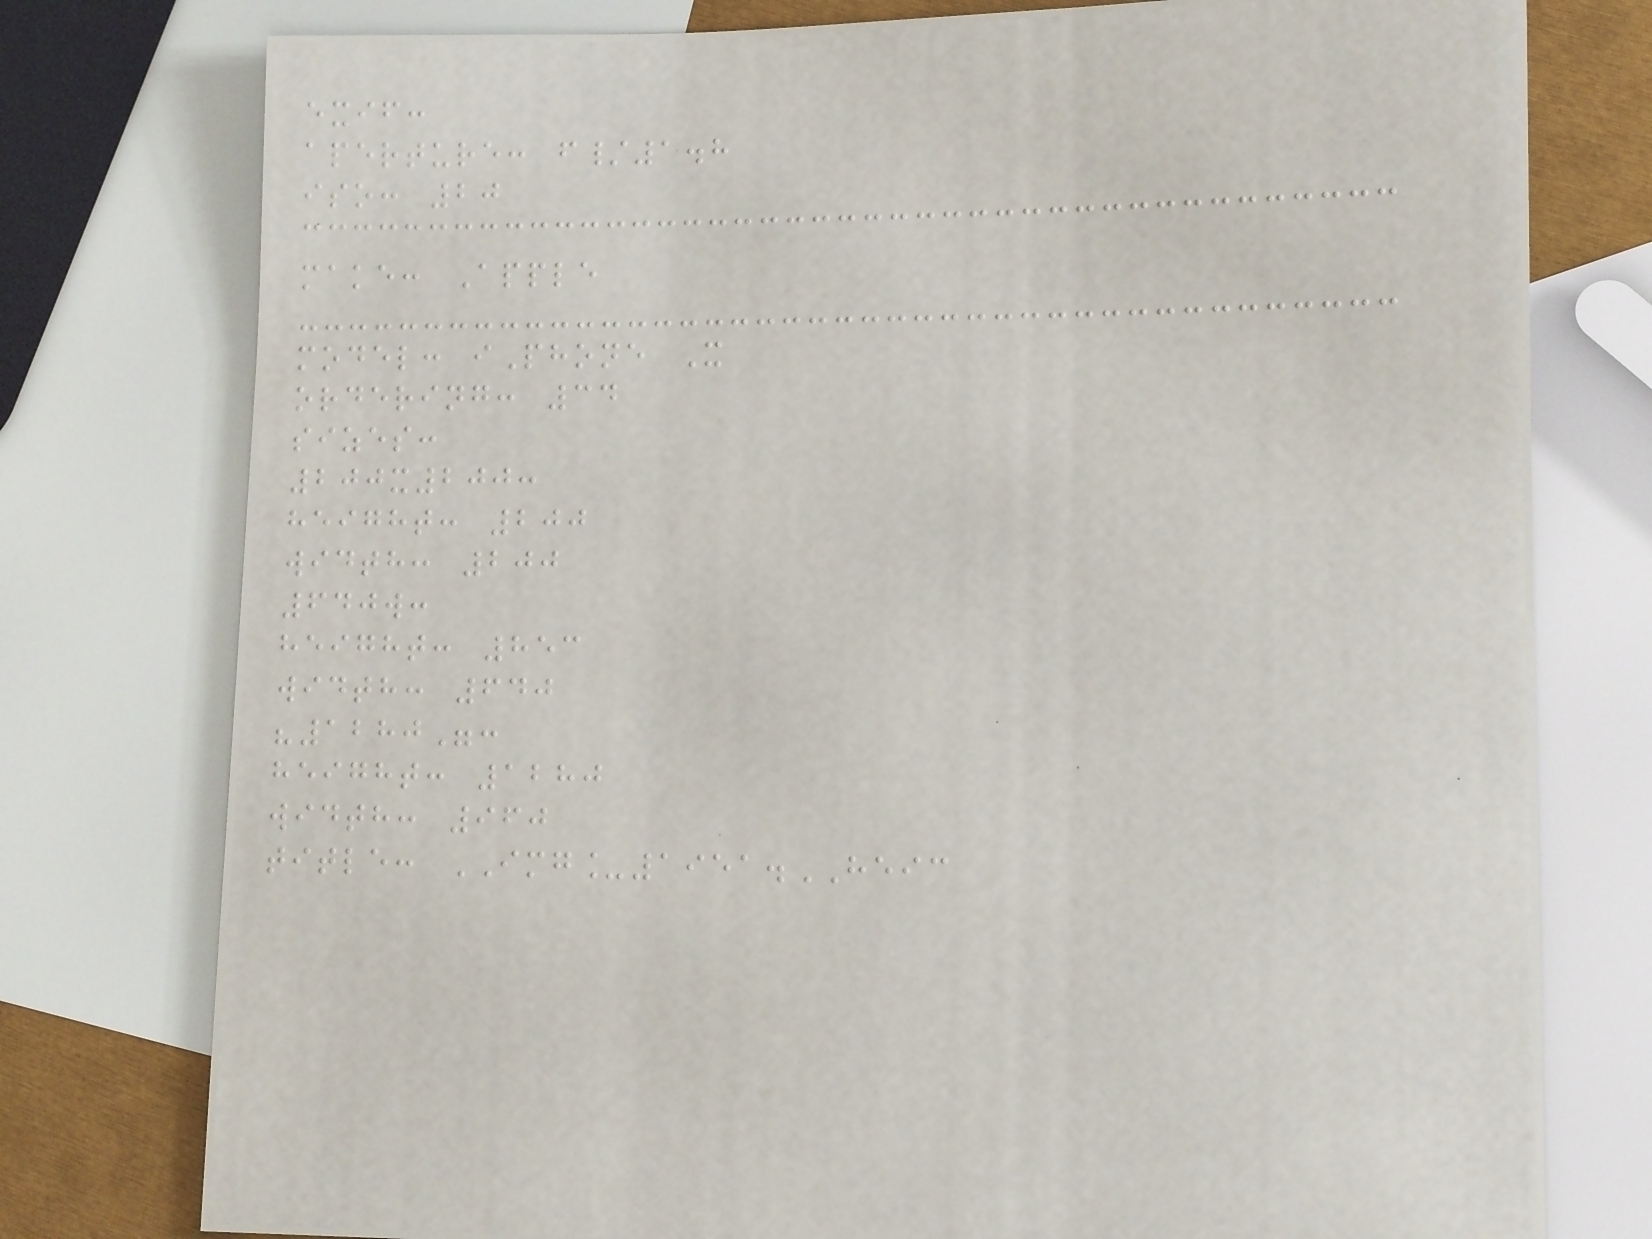exif:
aperture: f/1.8
iso: 20
make: Apple
model: iPhone X
ordering: 34
sizes:
200x200:
height: 200
width: 200
640w:
height: 853
width: 640
"1280":
height: 1280
width: 960
title: IMG_1951.HEIC
